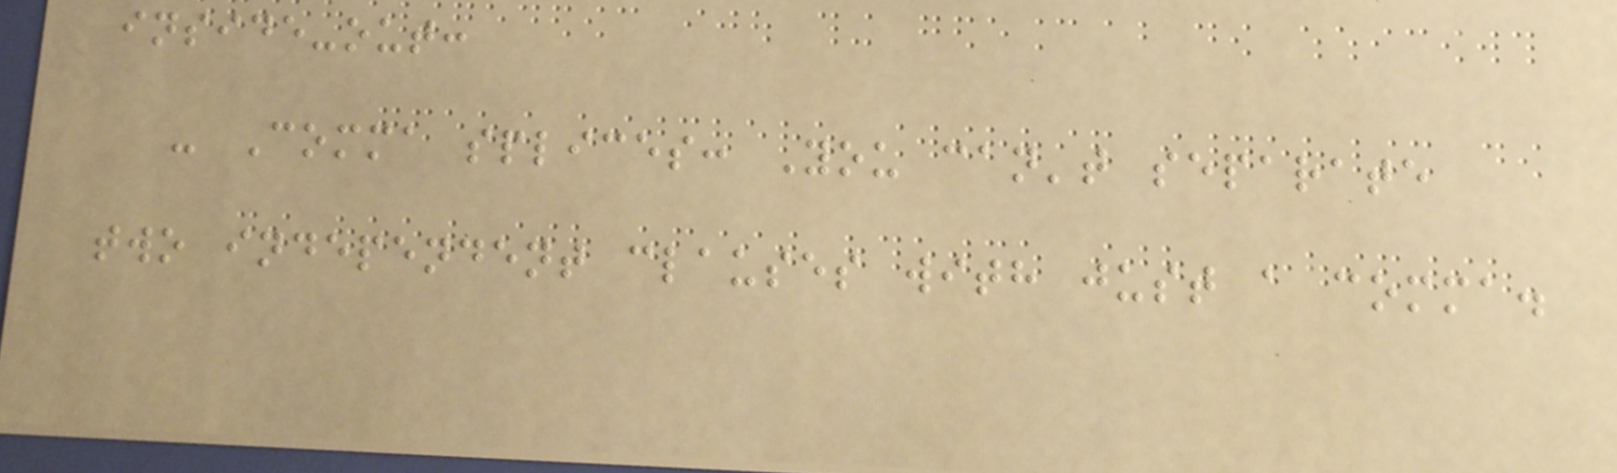inside-out:
- Comma splices: You can't separate
two independent clauses with just a comma.
